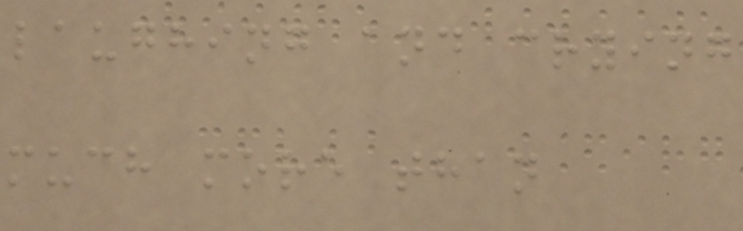laughing and crying
much more than
